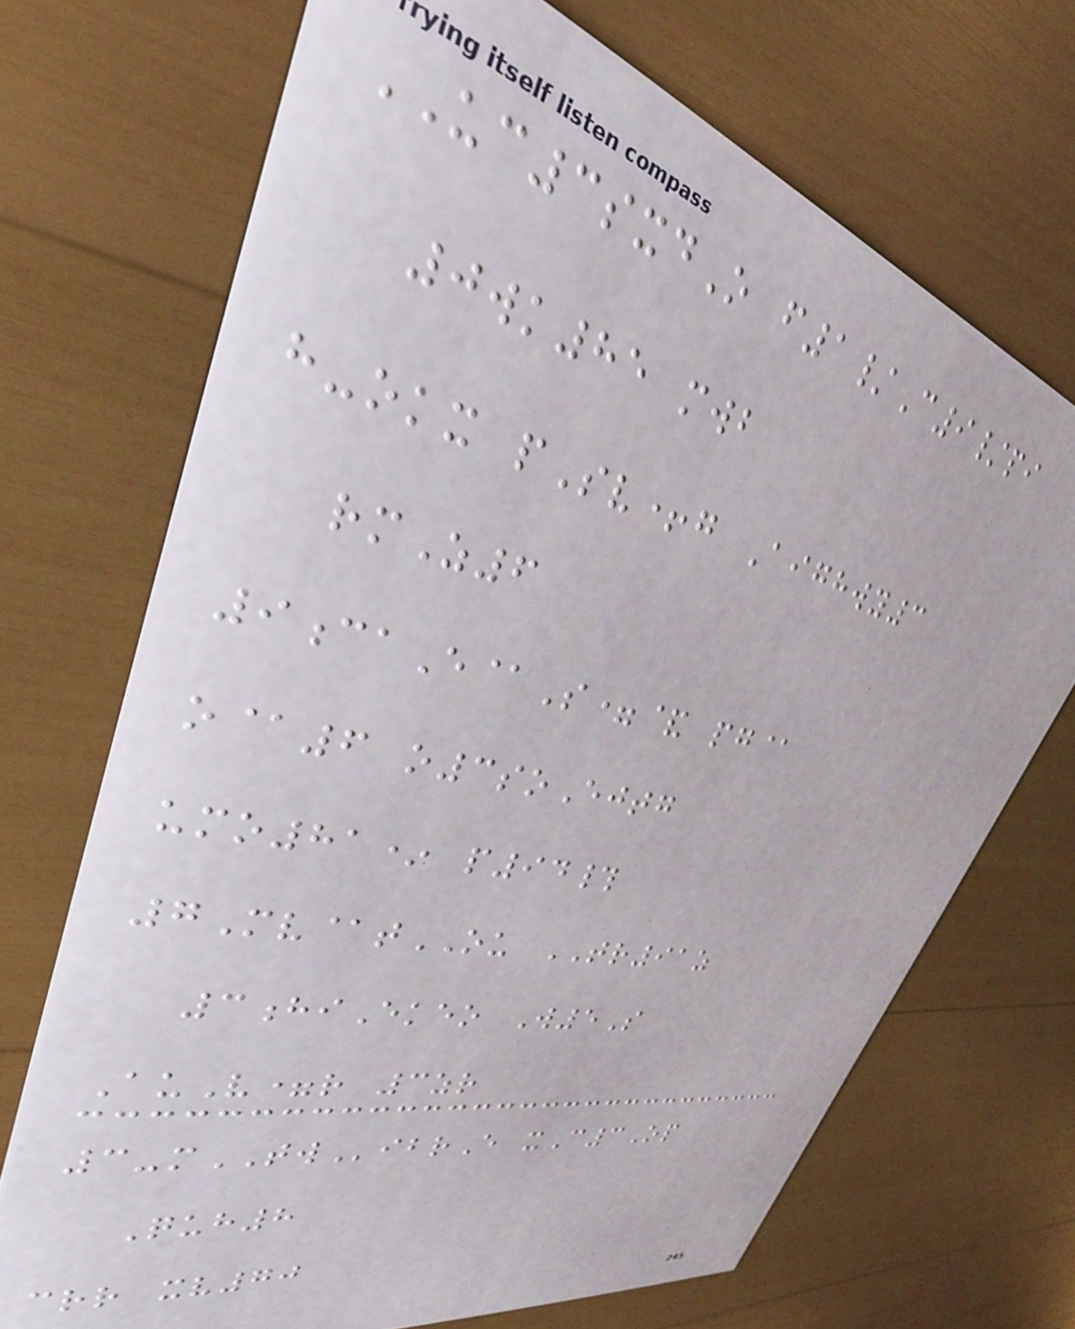UC3sxdO f1/C9/pi
0wk85 mwb
h-okx pSv+g Aighwy3
rmZ6
9caE@S=& pg@
o@6 o3soEjtg
umo81* p94#
7Mv@tOU TR91z
3hiEkeo W5S
AuV=r 3zr
3-mTWibrE xC3Op
Quh8
crr xv70
